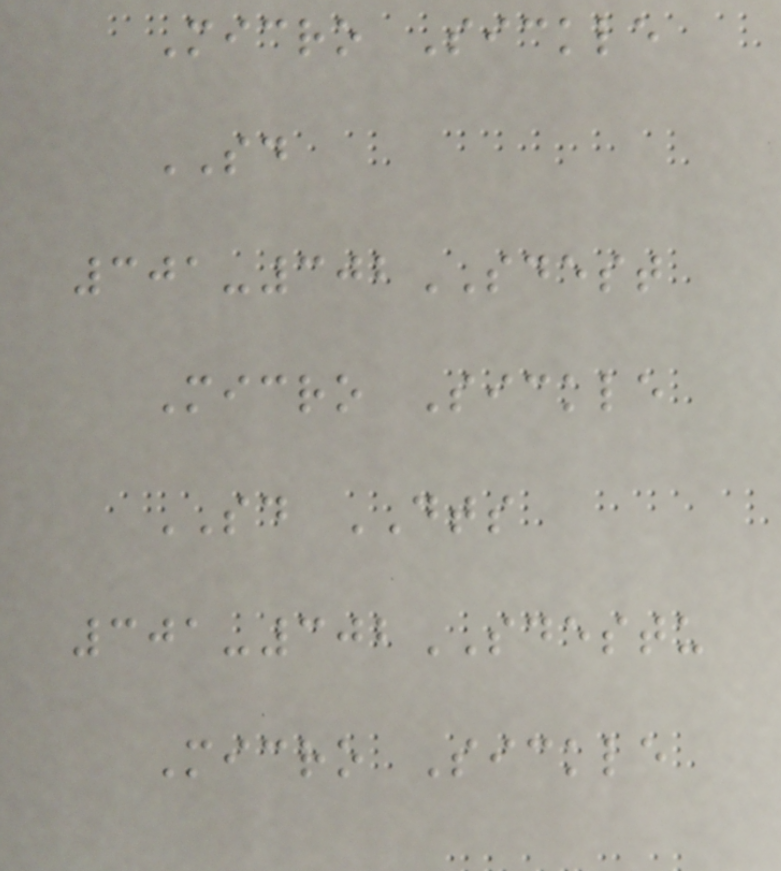Micro Sickle
SD
301-302SDEST
Micro Sickle
SD DTS
301-302SDESTU
Micro Sickle
